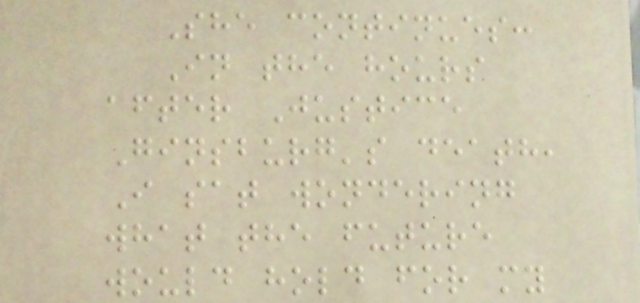She continues:
In the hours
after Justice
Ginsburg's death,
I sat wondering
what the future
would hold for my
